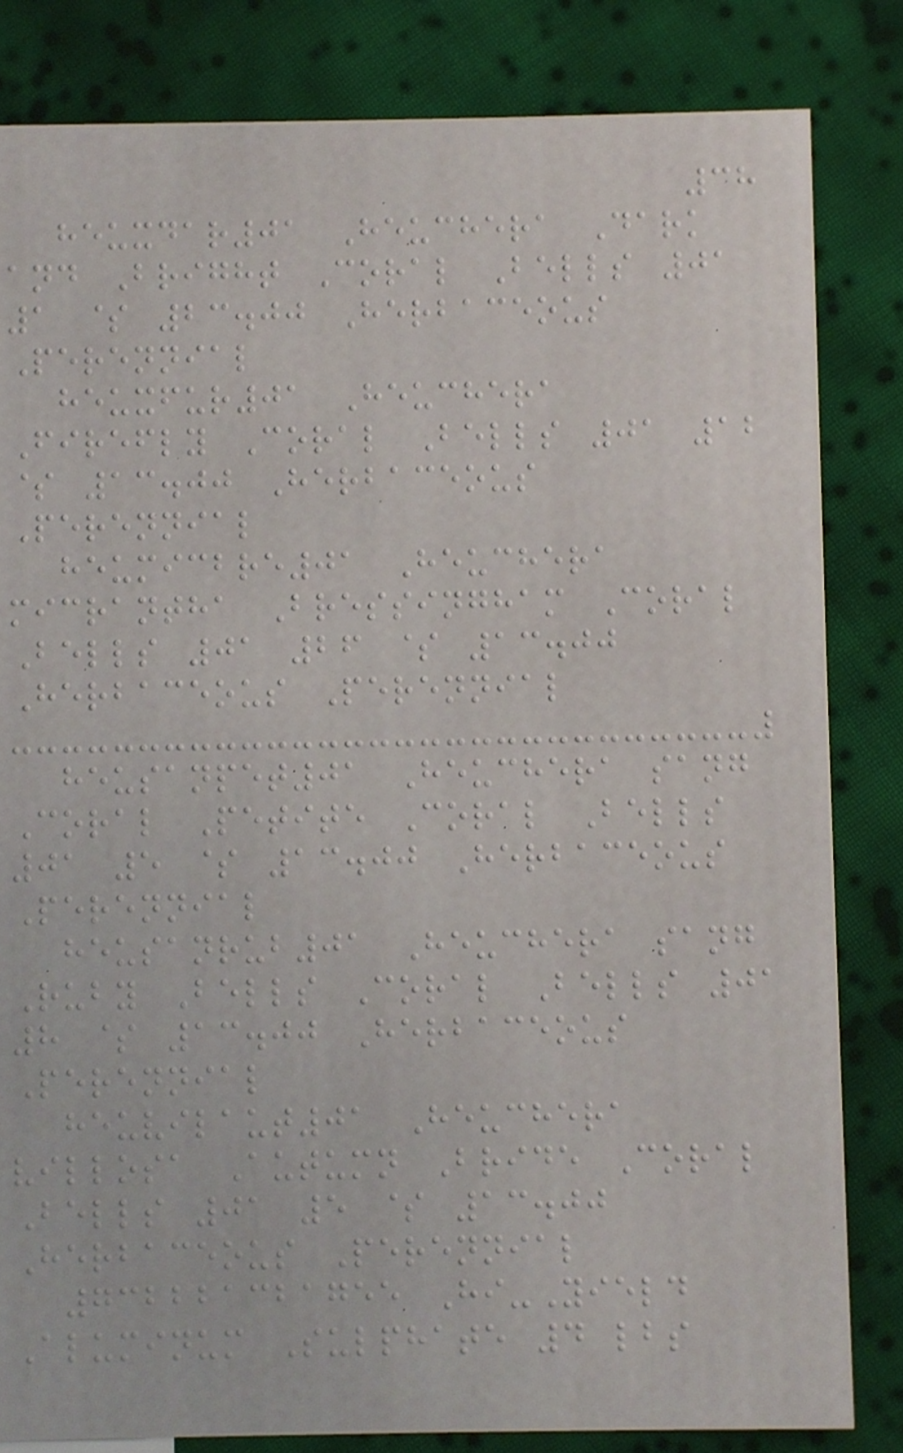38
heuxdar01 Heuchera Dark
and Bright Coral Bells 01
1 $ 23.00 Herbaceous
Perennial
heuxfur01 Heuchera
Firefly Coral Bells 01 12
$ 13.00 Herbaceous
Perennial
heumicbre01 Heuchera
micrantha Bressingham Coral
Bells 01 26 $ 13.00
Herbaceous Perennial
heusanpet01 Heuchera sang
Coral Petite Coral Bells
01 5 $ 13.00 Herbaceous
Perennial
heusanrub01 Heuchera sang
Ruby Bells Coral Bells 01
8 $ 13.00 Herbaceous
Perennial
heuvilaut01 Heuchera
villosa Autumn Bride Coral
Bells 01 5 $ 13.00
Herbaceous Perennial
732221321755 Hi-Yield
Aluminum Sulphate 4 lbs
